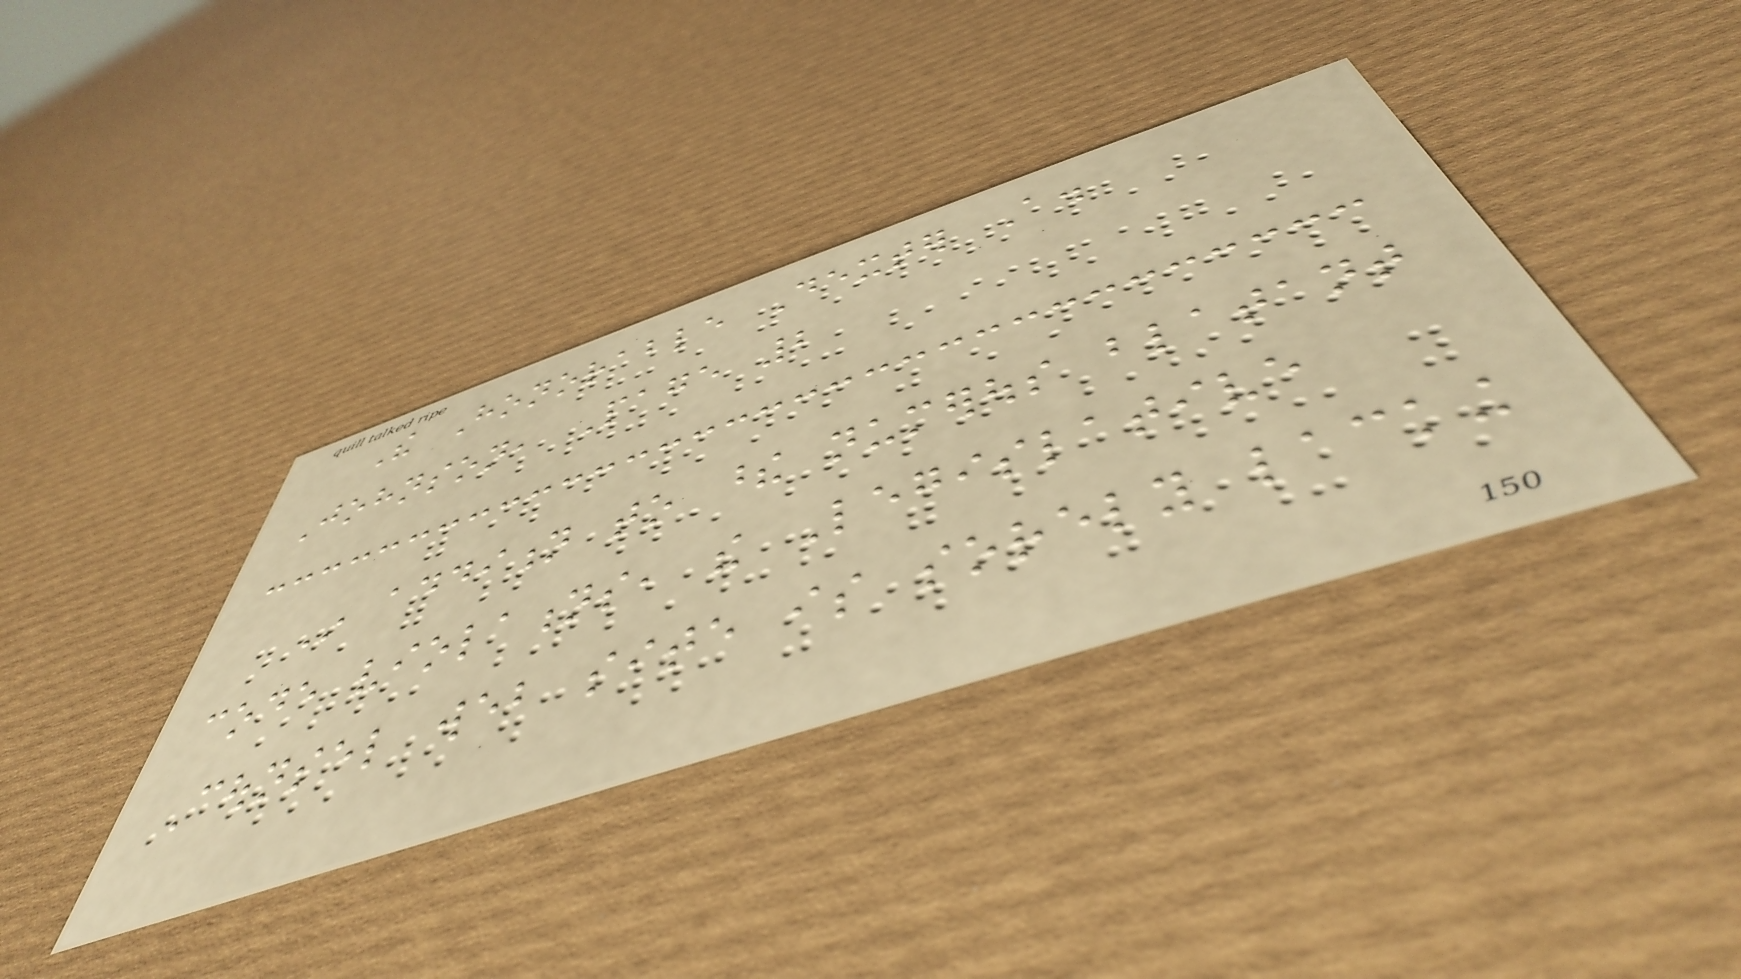The Honorable Dexter A.
Johnson, Page 2
In addition to these numerous blatant
code violations, the Legislative
Counsel web site is sorely lacking
